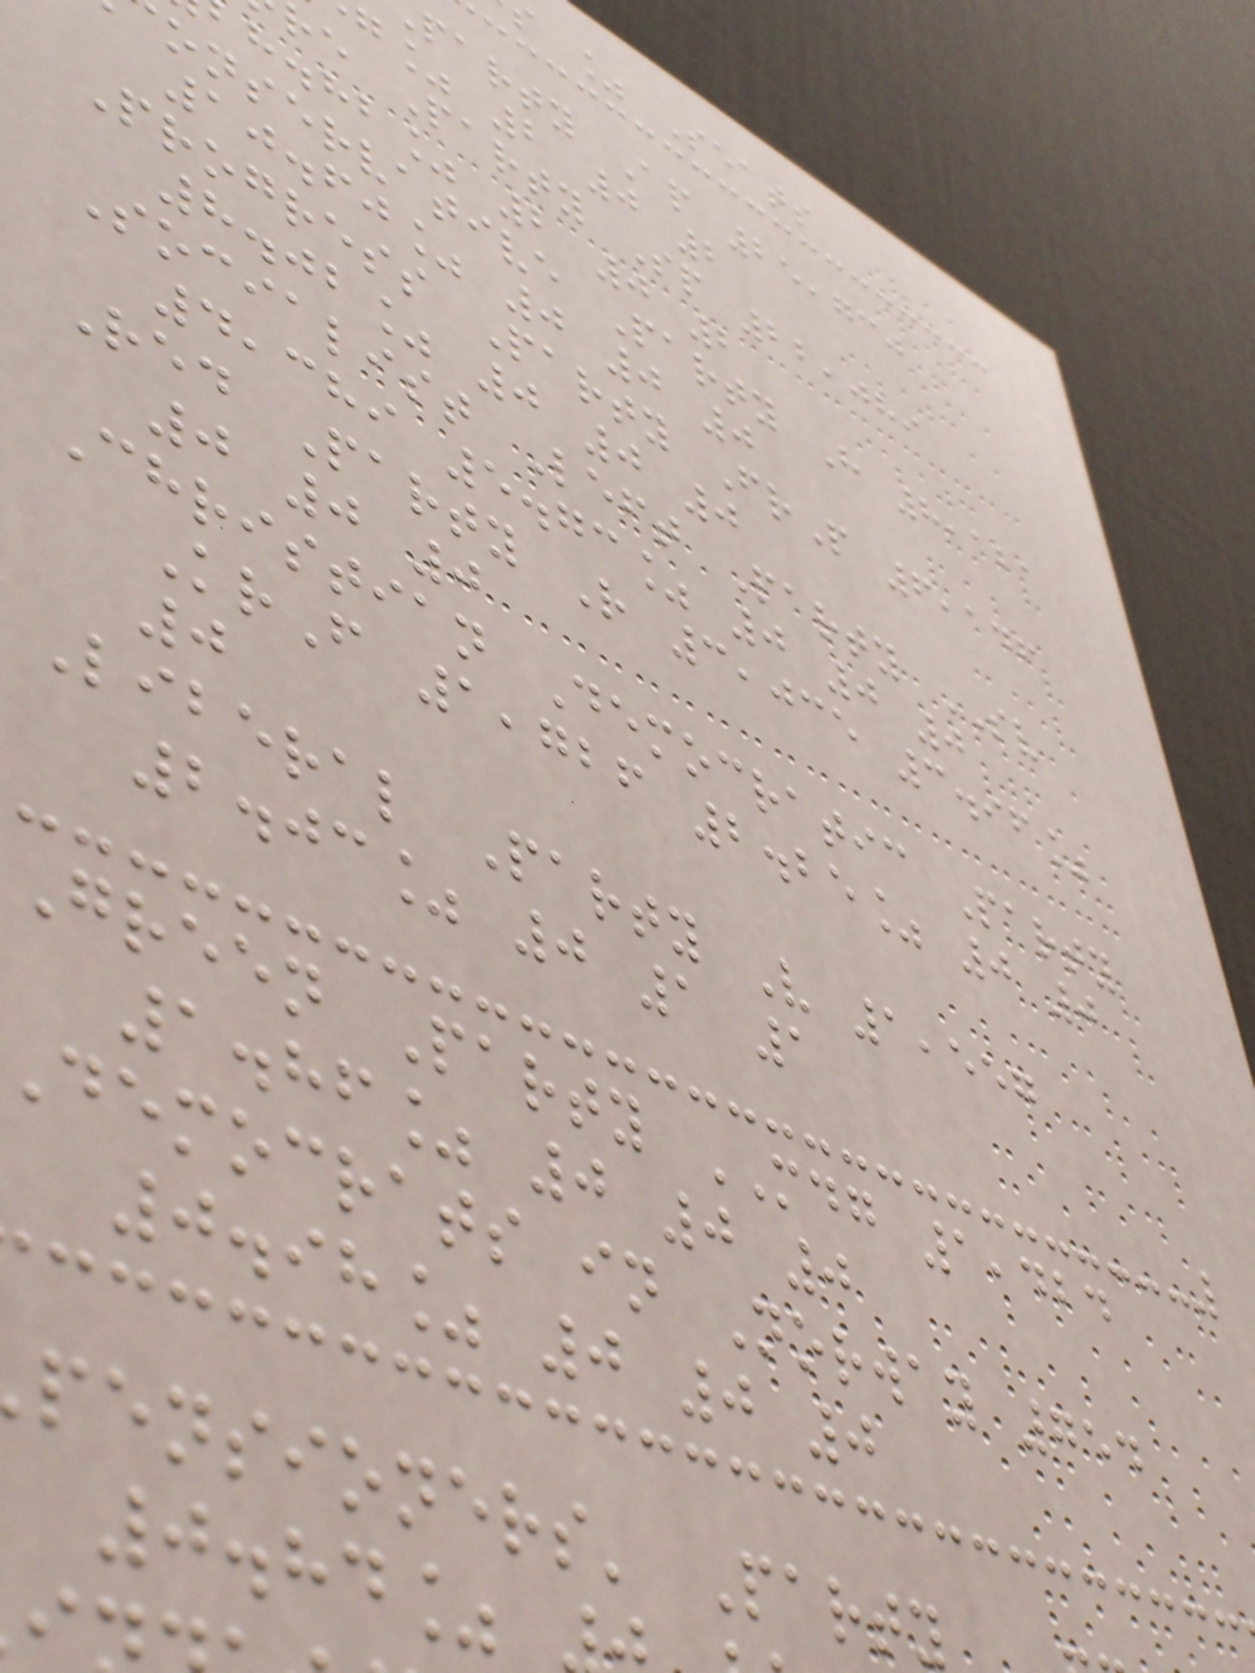% Seats
party Ap 25,730
g% 2 0 2
e Party Sp 22,089
h.hb% 2 0 2
onservative Party H 8,121
10.60% 0 0 0
Progress Party FrP 6,146
8.02% 0 0 0
Socialist Left Party SV
4,389 5.73% 0 0 0
Red Party R 3,035 3.96%
0 0 0
Christian Democratic Party
KrF 1,726 2.25% 0 0
0
Liberal Party V 1,557
2.03% 0 1 1
Green Party MDG 1,424
1.86% 0 0 0
democrats in Norway 754
0.98% 0 0 0
pensioners' Party
0.84%
